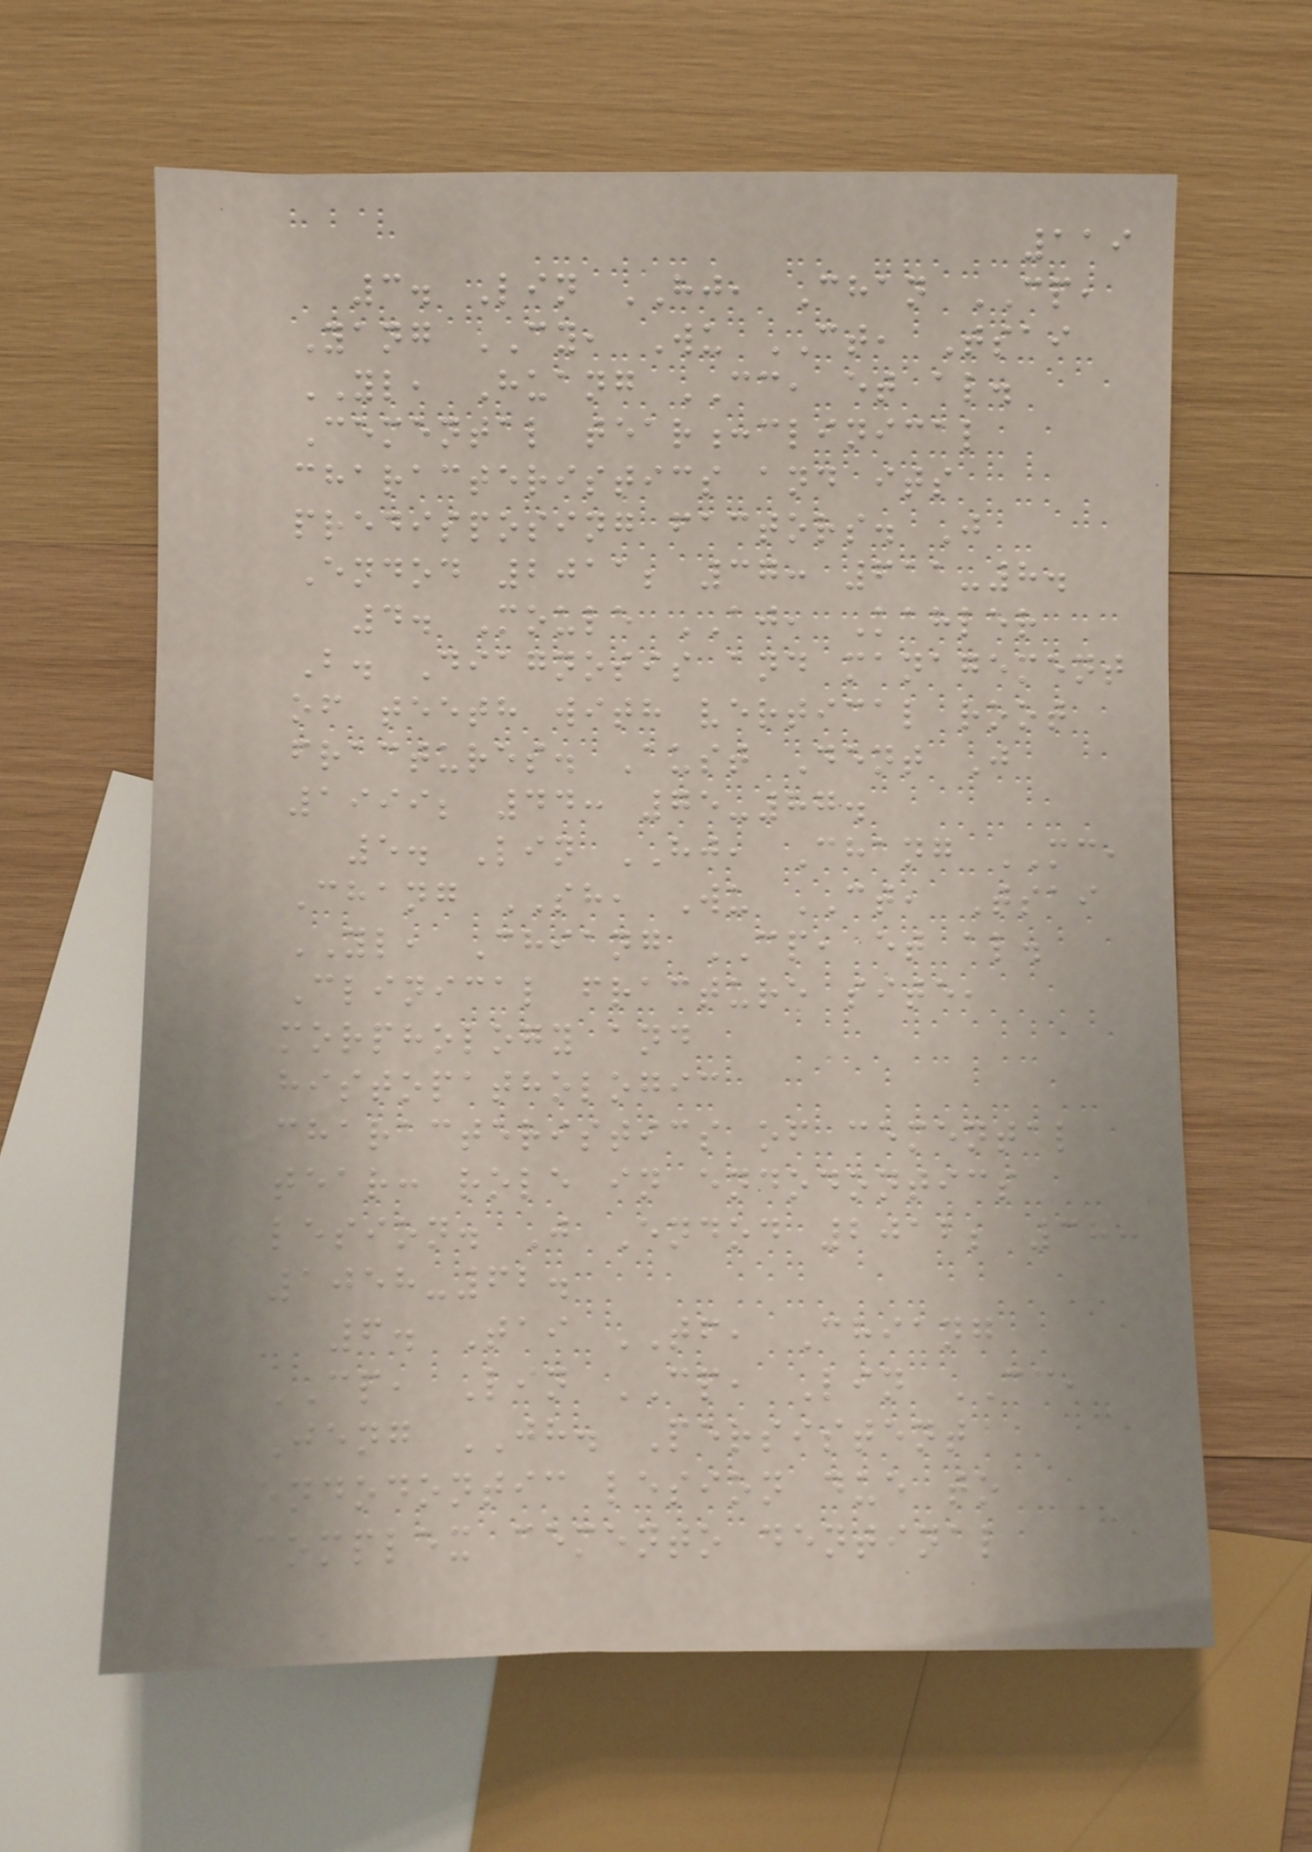119
3. Lin HJ, Chan CP,
Yang CY, Wu CT, Tsai
YL, Huang CC, et al.
Cemental tear:clinical
characteristics and its
predisposing factors. J
Endod 2011; 37: 611-8.
4. Moule AJ, Kahler
B. Diagnosis and management
of teeth with vertical root
fractures. Aust Dent J
1999; 44: 75-87.
5. Lin HJ, Chang MC,
Chang SH, Wu CT, Tsai
YL, Chiang CP, et al.
Clinical fracture site,
morphology and
histopathologic
characteristics of cemental
tear: role in endodontics
lesion. J Endod 2012; 38:
1058-62.
6. Tai TF, Chiang
CP, Lin CP, Lin CC,
Jeng JH. Persistent
endodontic lesion due to
complex cemento dentinal
